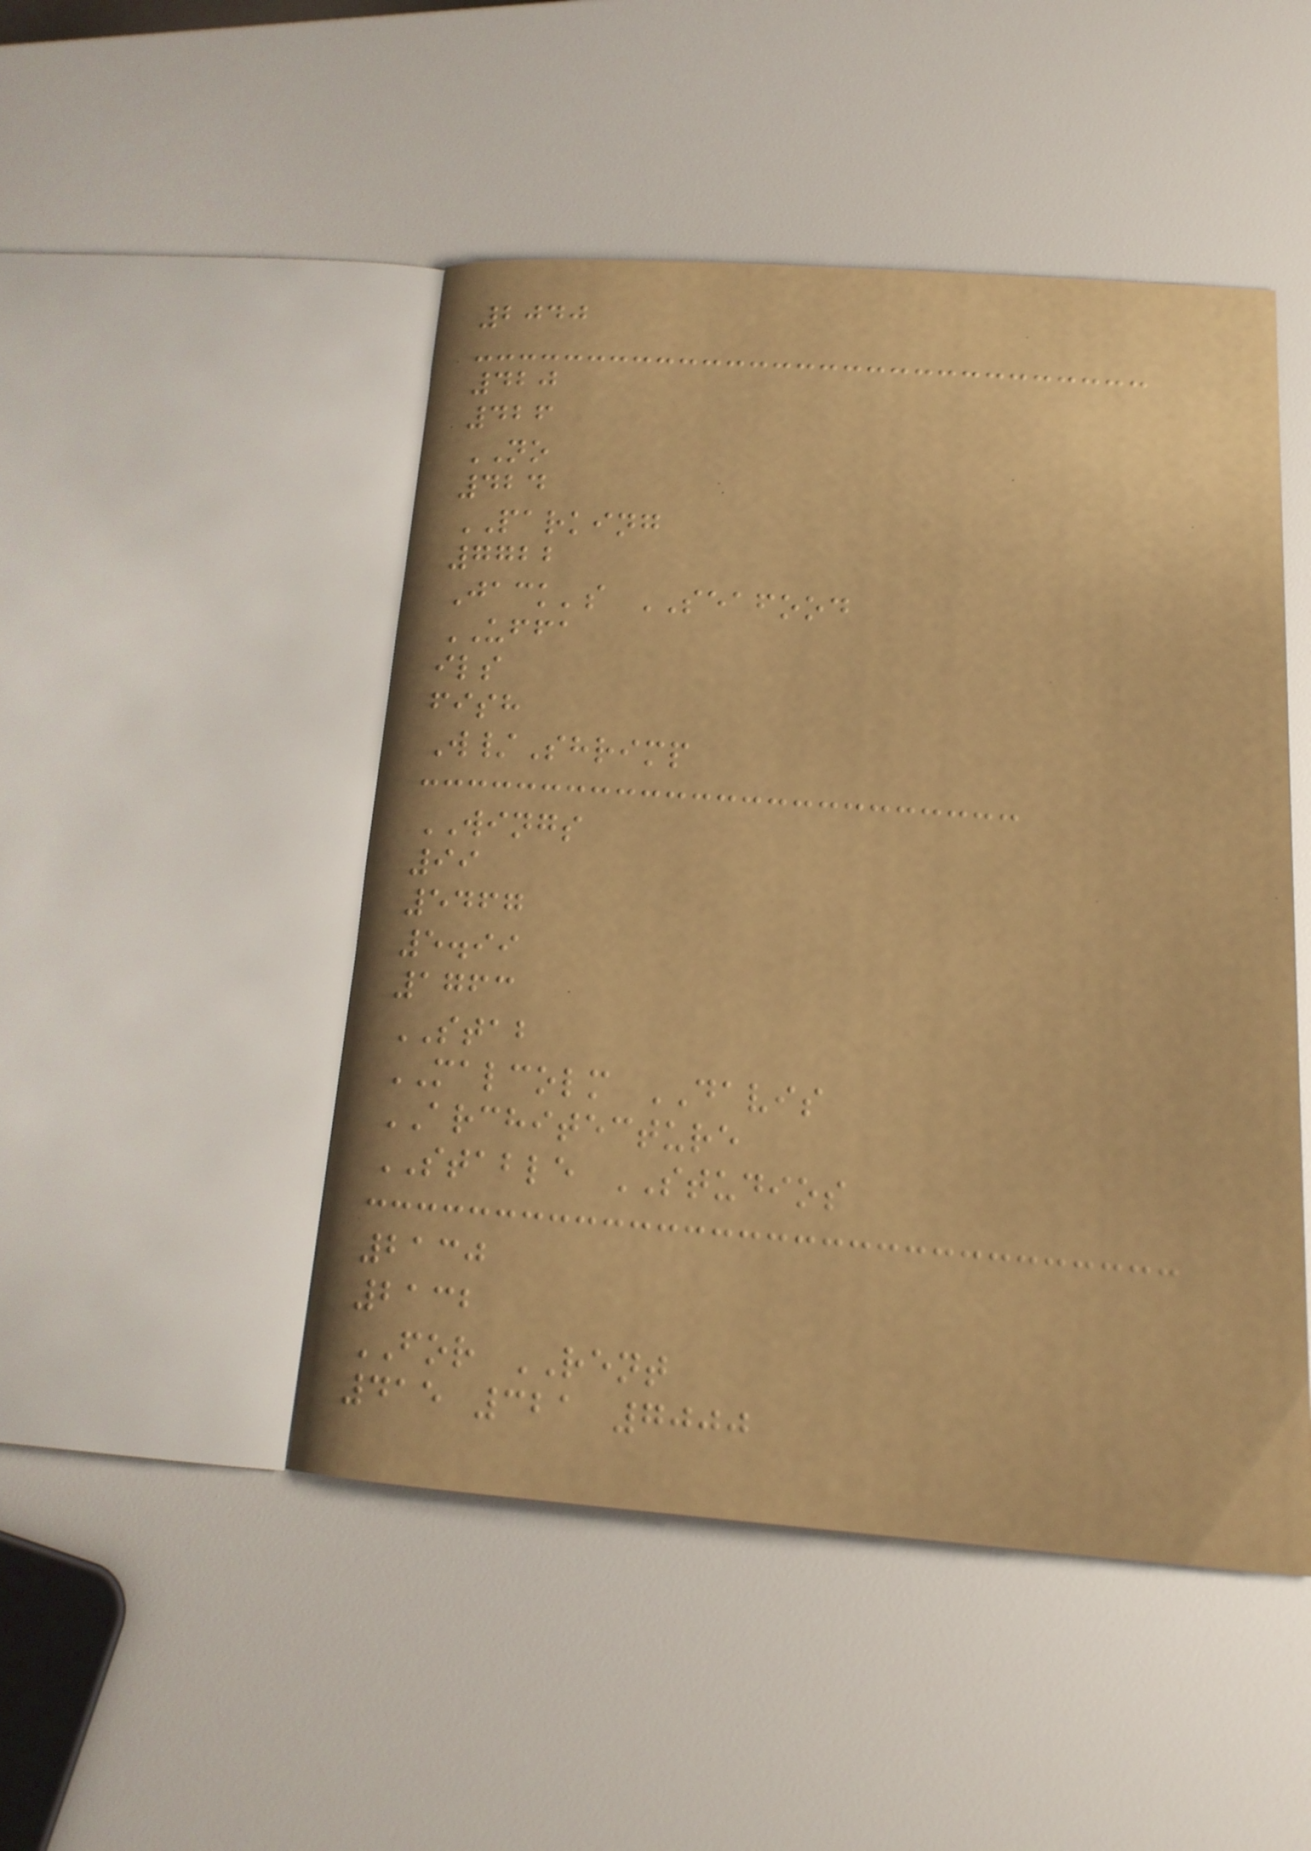2040
420
426
NO
424
PARKING
7722
Jack's SEAFOOD
UFFA
ils
fish
W/Shrimp
WINGS
99
5467
5.99
1763
STAB
MALCOLM DAVIS
ARCHITECTURE
STABLE STUDIOS
2130
2132
FOR RENT
415 321 7000
